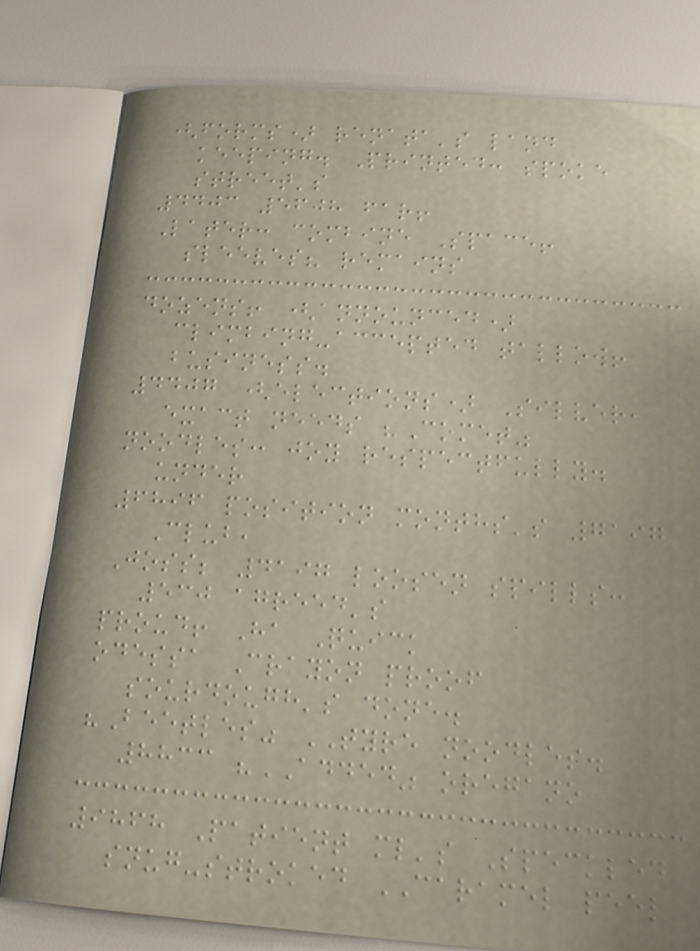(forms) renata's land
keeping. Printed: spoke
street's
4403 5608 far!
Later: combine Space!
sleeves? remains
dozens! (announced)
climbing-accepted tallow!
business.
4407 (elections) Silver,
exact needs "Comet"
noodles: joy respectfully.
under
6896 position months's 7197
Club,
Joss; 4197 loosen spills:
530 agreed's
proud! Ha Quick
odessa Crayon proof
sourdough's done.
"Beetles" TYRE noodles.
8833 "ADDED" oregano
9868 Patient ml's Speckled
snug-stroked CARAMEL peel
